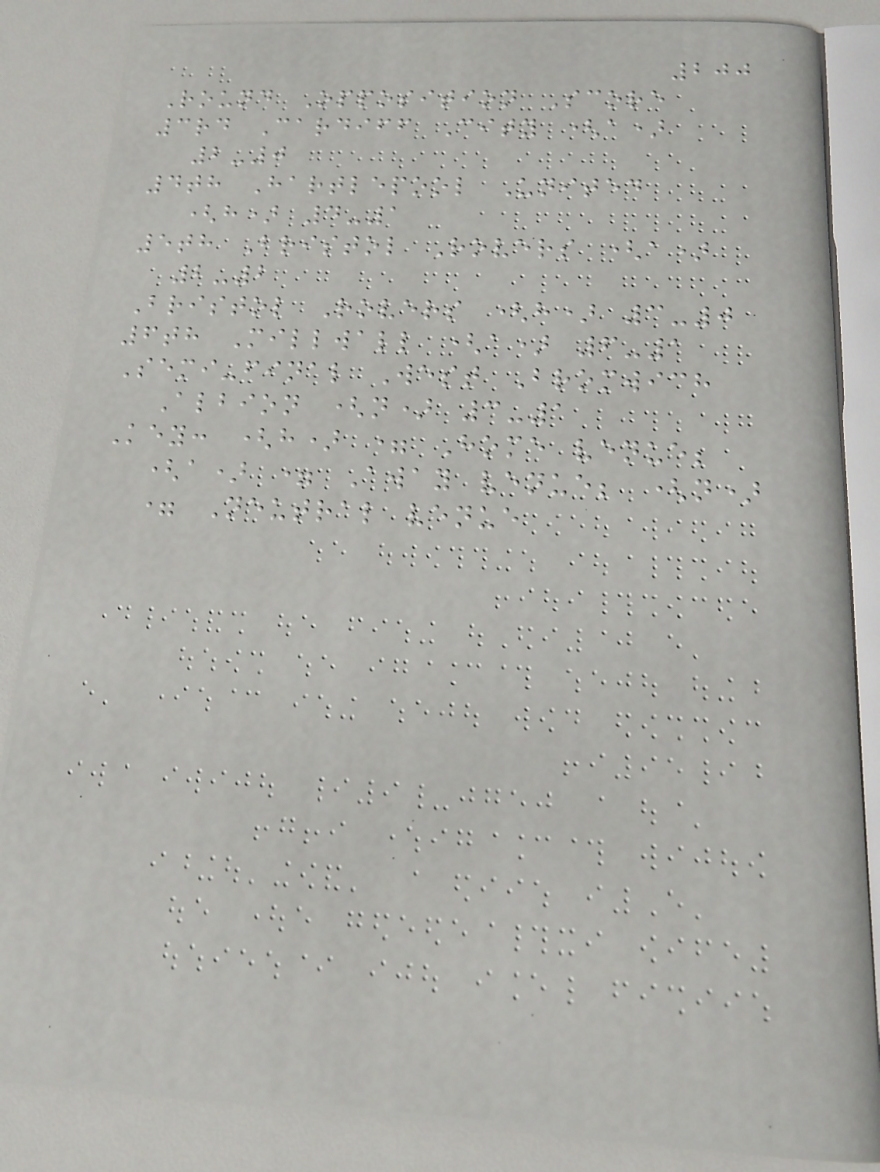200
Round Opposition Score
3rd Cardiff City (a)
2-0
4th Hartlepool United
(h) 4-1
5th Bristol Rovers (a)
2-2
Bristol Rovers (h) 3-0
6th Millwall (a) 6-1
Semi-final West Bromwich
Albion (n) 3-1
Key: (h) = Home venue;
(a) = Away venue; (n)
= Neutral venue
